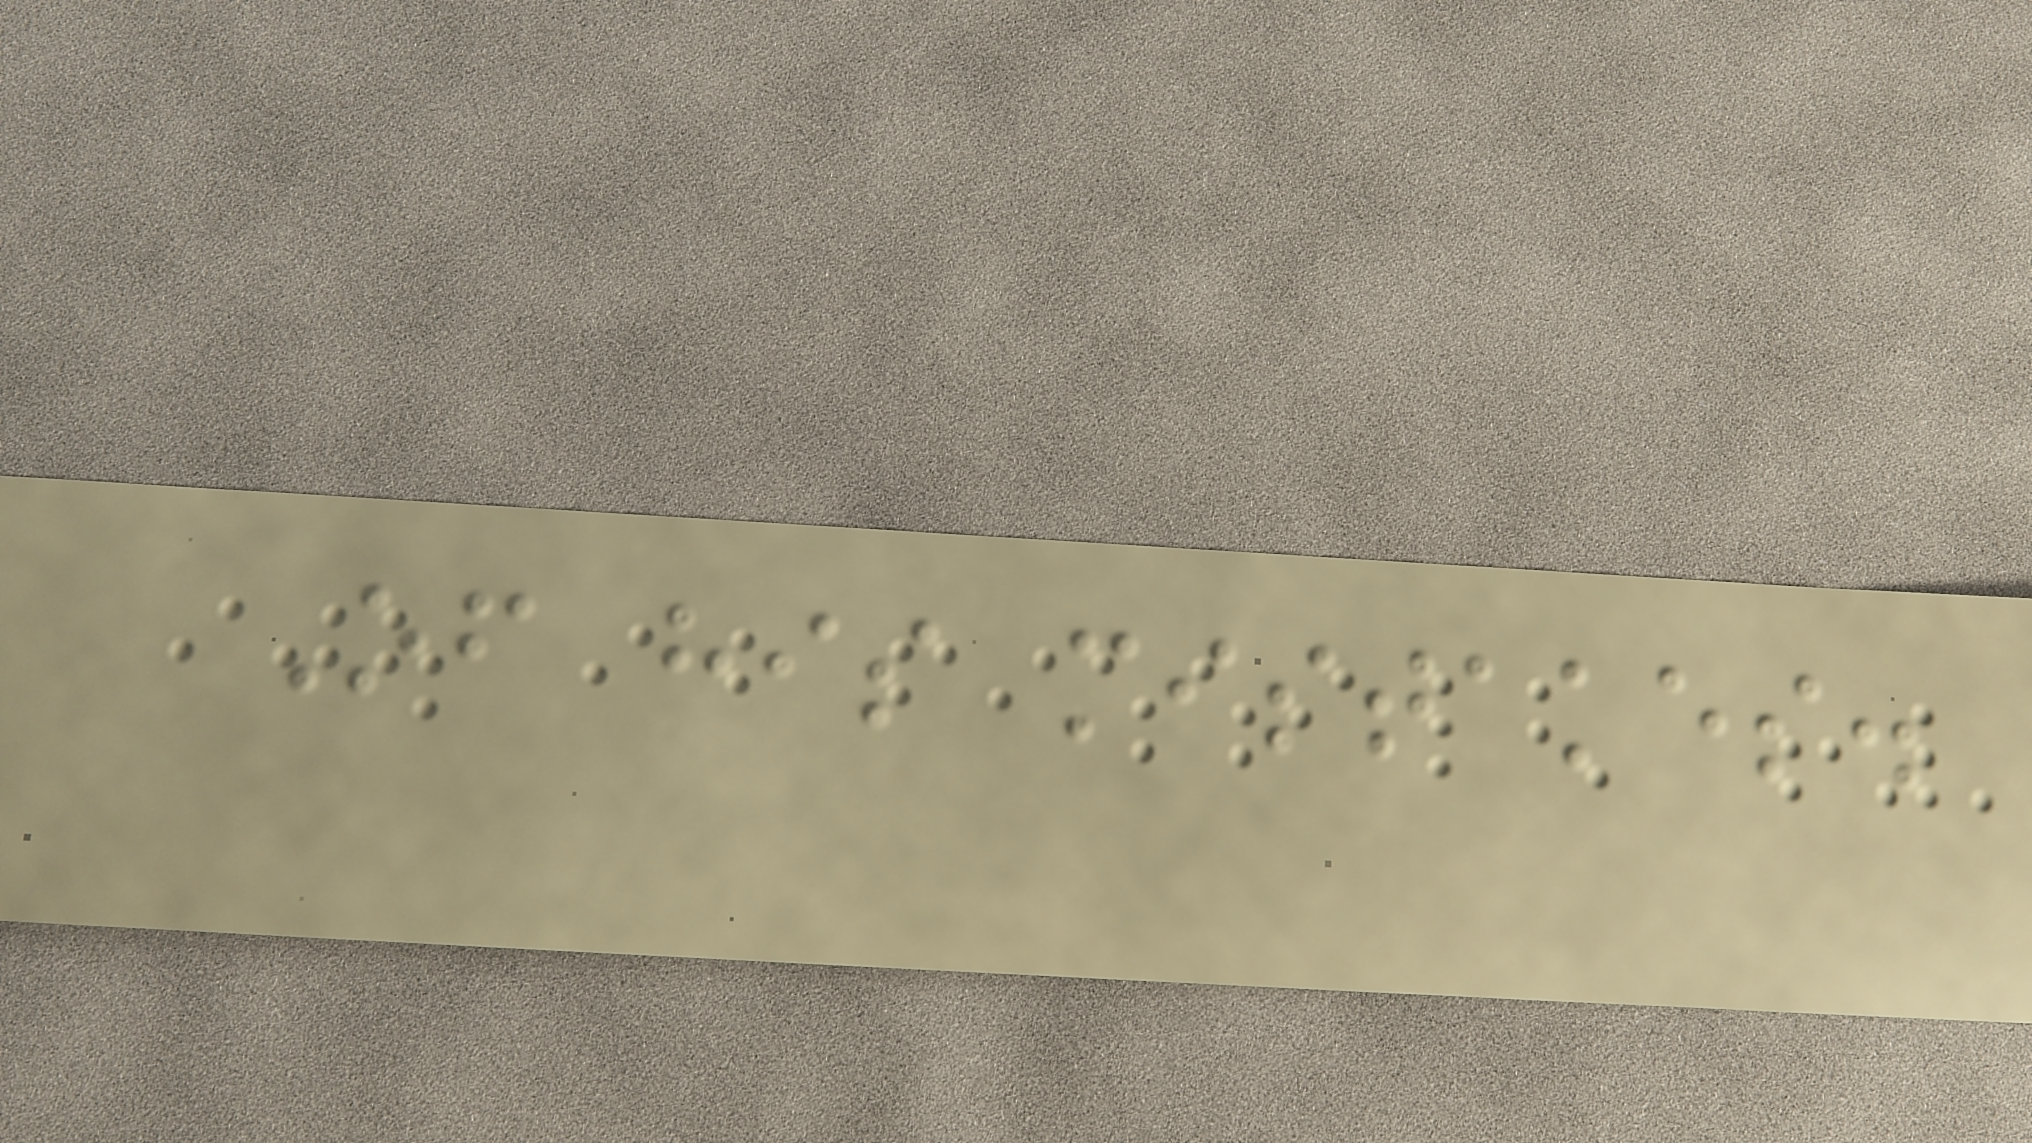Of his mistakes.
